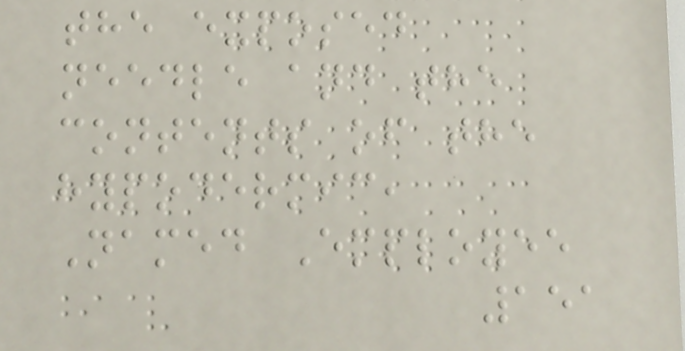the exposed
needle and the
contents of the
hypodermic,
Named Employee
151
